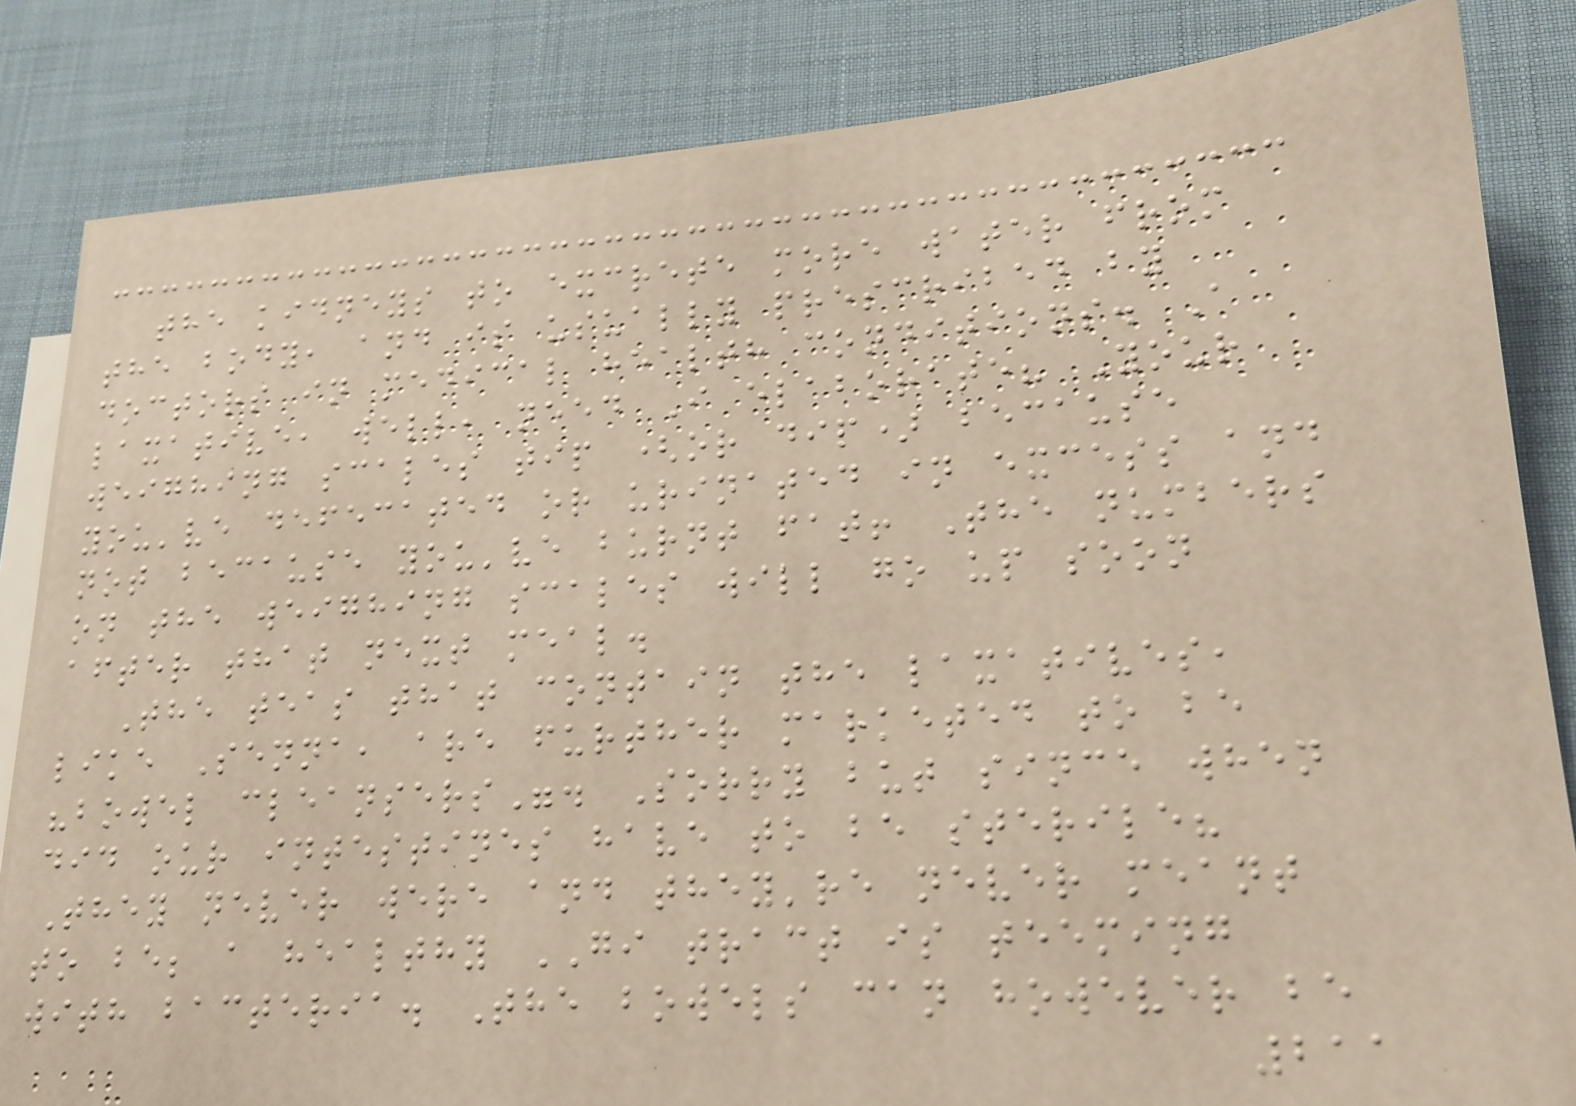the kidneys to excrete more water from
the body, and is usually prescribed by
doctors in medical health conditions. A
laxative, well, need I elaborate? Your
weighing scales tip (or dip) because
you've defecated or urinated in excess and
not because you've burnt fat! The numbers
on the weighing scales will go up soon
after that next meal.
The teas that contain the laxatives,
like Senna, are further marketed to be
"bowel cleansers". Sorry but since when
did our intestines have to be sterile?
They never were and they're never meant
to be; a healthy GI tract is teeming
with bacteria. The bowels can however be
211
